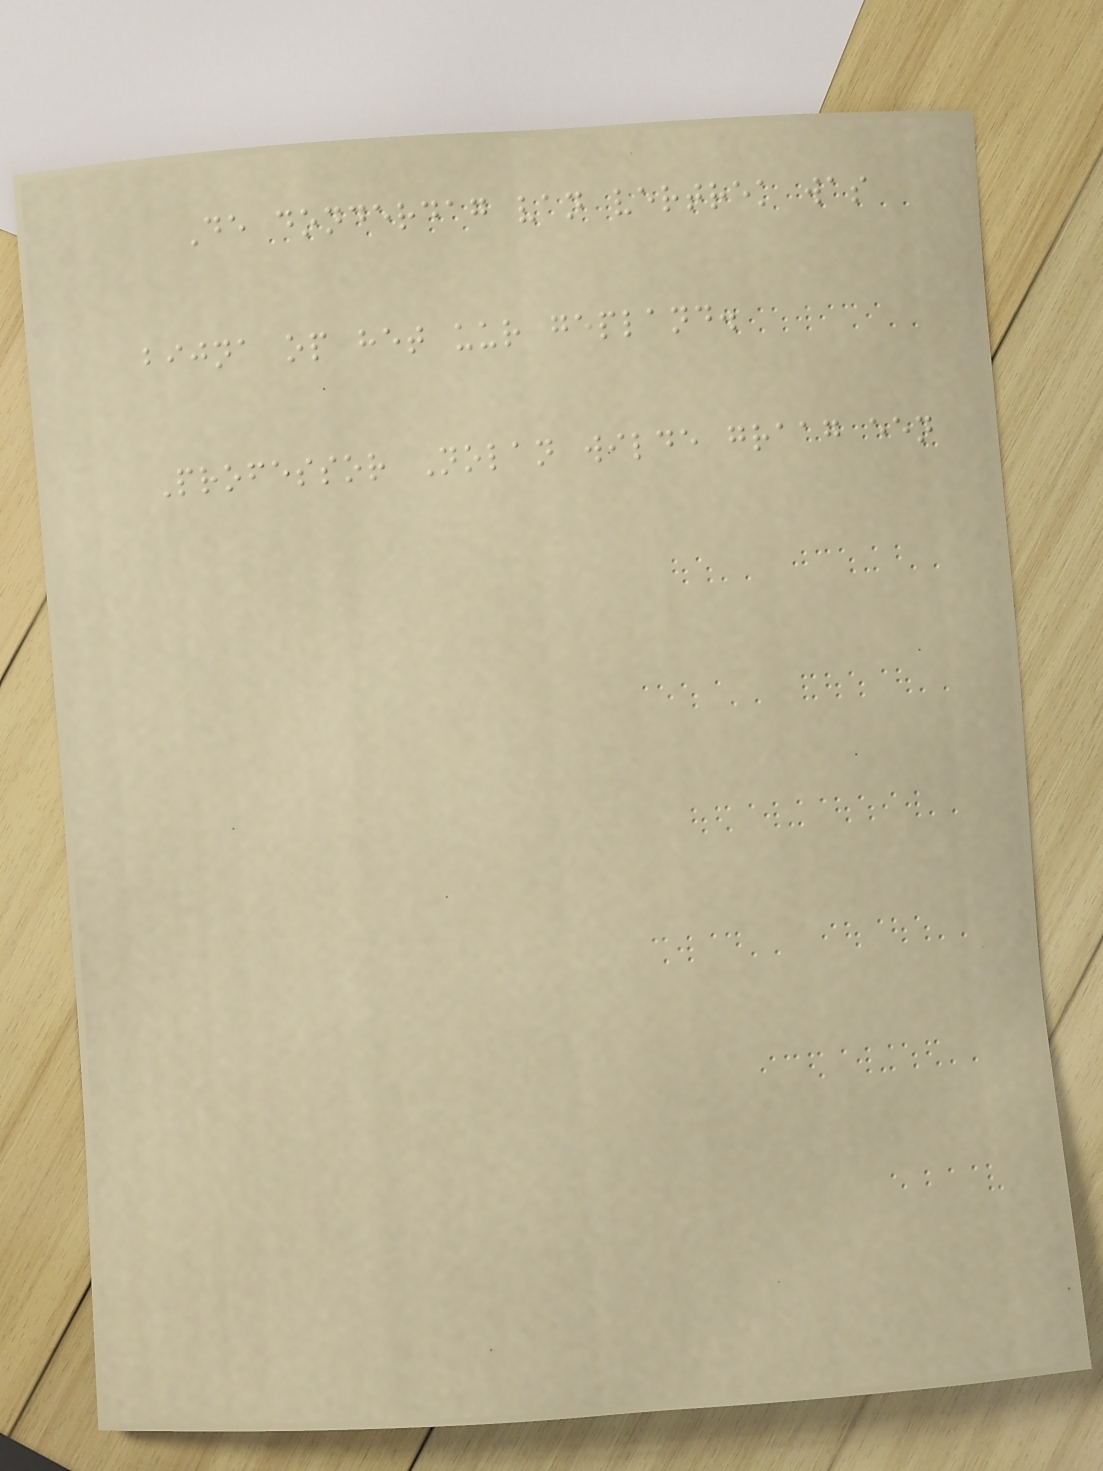De donderdag van vertrek was
bijna op het uur gepland.
Professor Nolan wilde graag een
